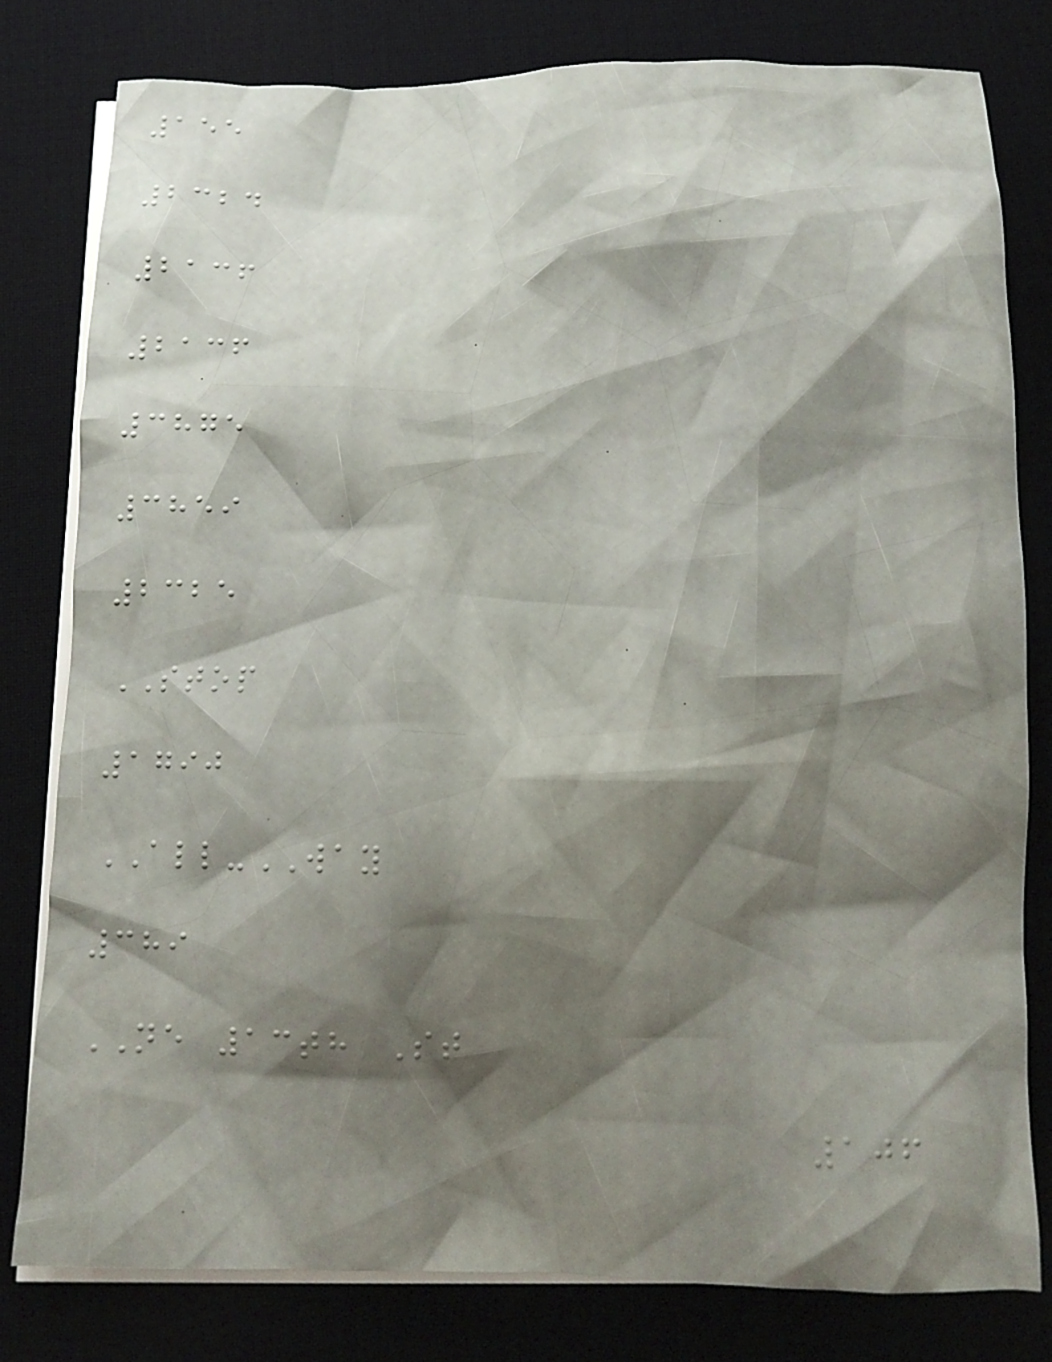155
2324
2136
2136
3875
3859
2325
STOP
1790
ALL-WAY
389
NE 13th St
106
